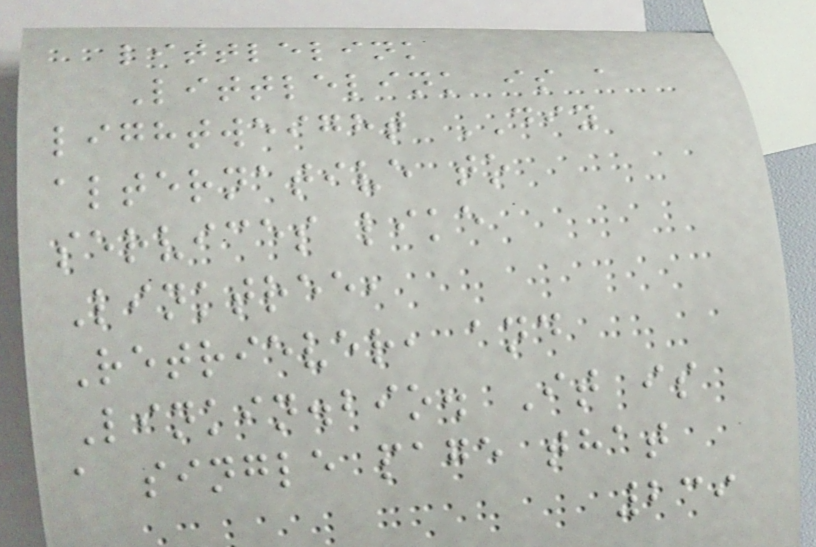littlelink
Littlelink is a
lightweight DIY
alternative to
services like
Linktree,
Retriever, and
Linkin.bio. It is
a single page that
239
